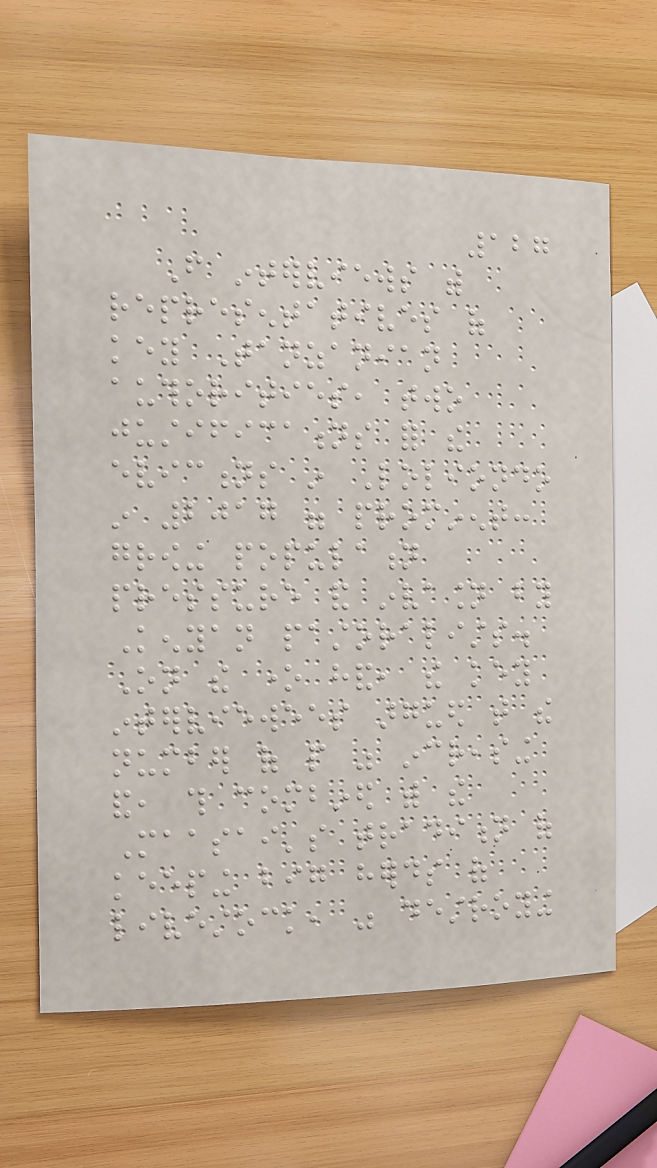127
From interviews with
representatives of
key Tanzanian
authorities, two
justifications for the
evictions in Loliondo
in 2017 were prominent:
growing population
pressure and invasion by
Kenyan pastoralists.
On the one hand, the key
interviewees argued that the
number of people was increasing
and, this combined with the
Maasai's tradition of
keeping big herds of
livestock, was destroying
